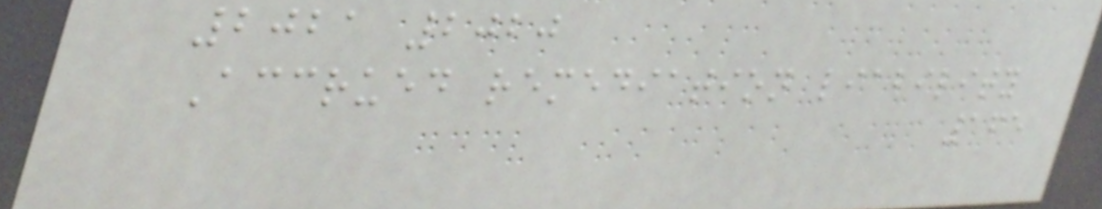2021 2020
Accrued remediation liability
165
